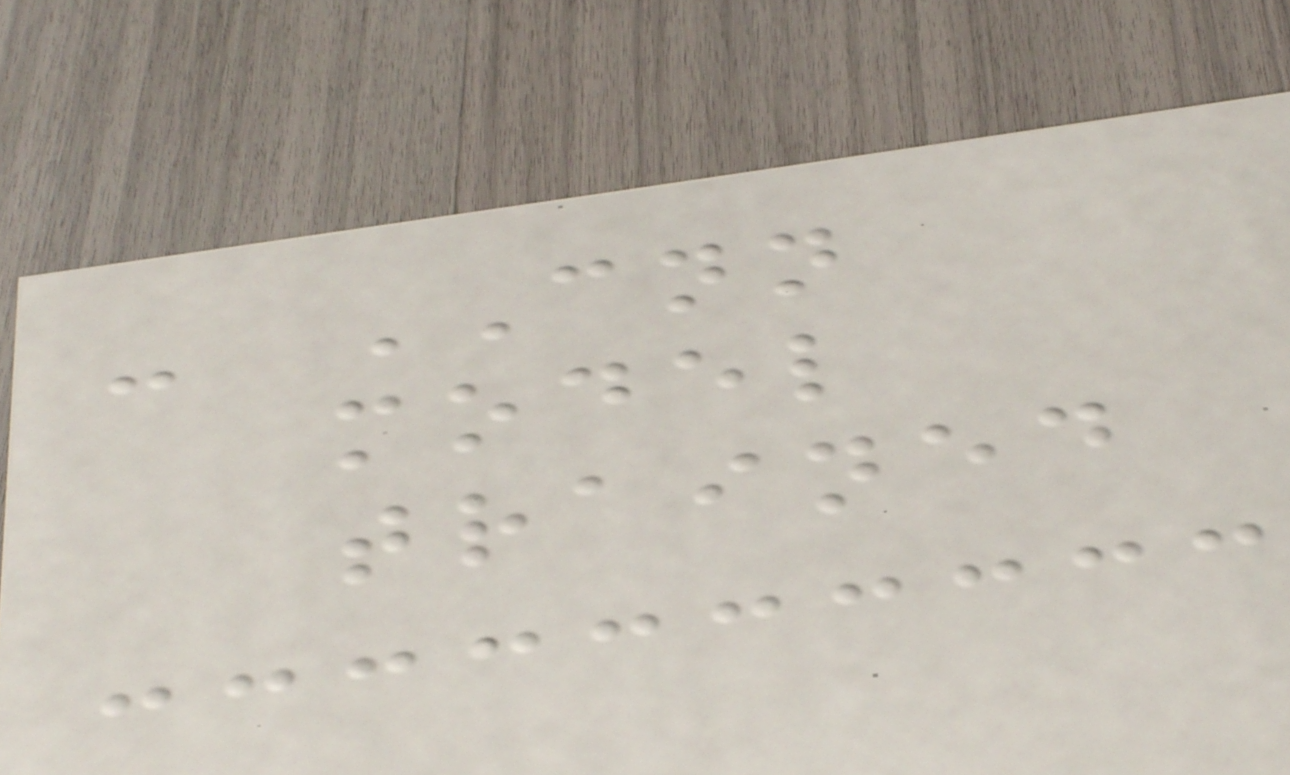- CNN
model
trained
